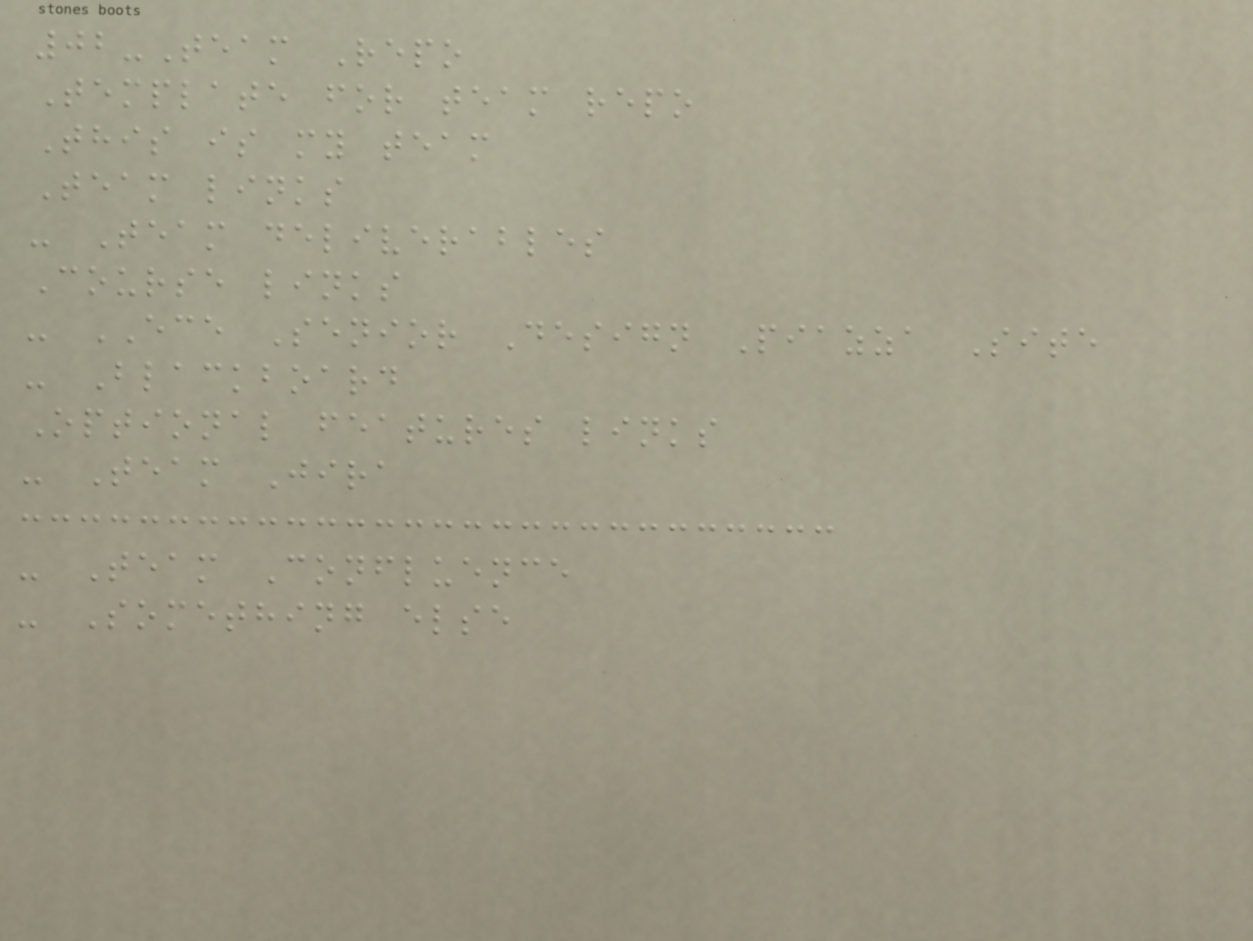02-Team Repo
Template for team repo
This is my team
Team links
- Team deliverables
Course links
- ECE Senior Design Piazza Site
- Blackboard
Optional features links
- Team Jira
- Team Confluence
- Something else
